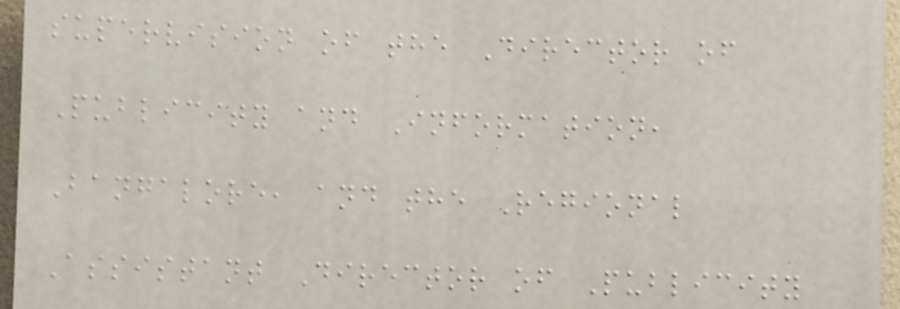supervision of the Director of
Publicity and Information,
Bangalore, and the Regional
Assistant Director of Publicity
